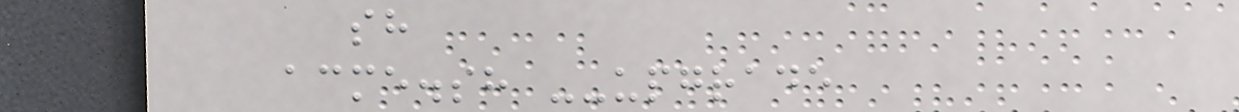sh
acme.sh --upgrade
